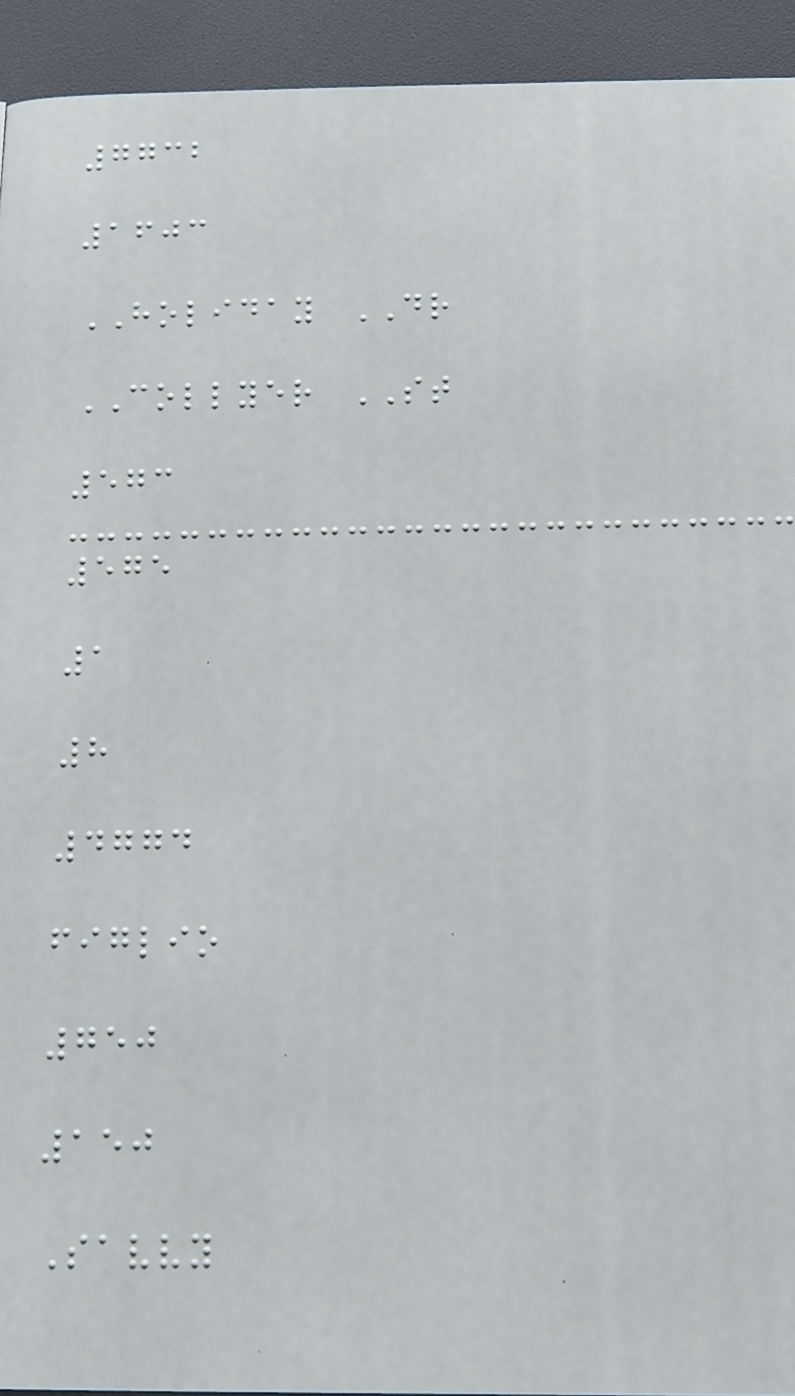7732
1603
HOLIDAY DR
COLLYER ST
573
575
1
8
4774
figlio
750
150
Savvy
